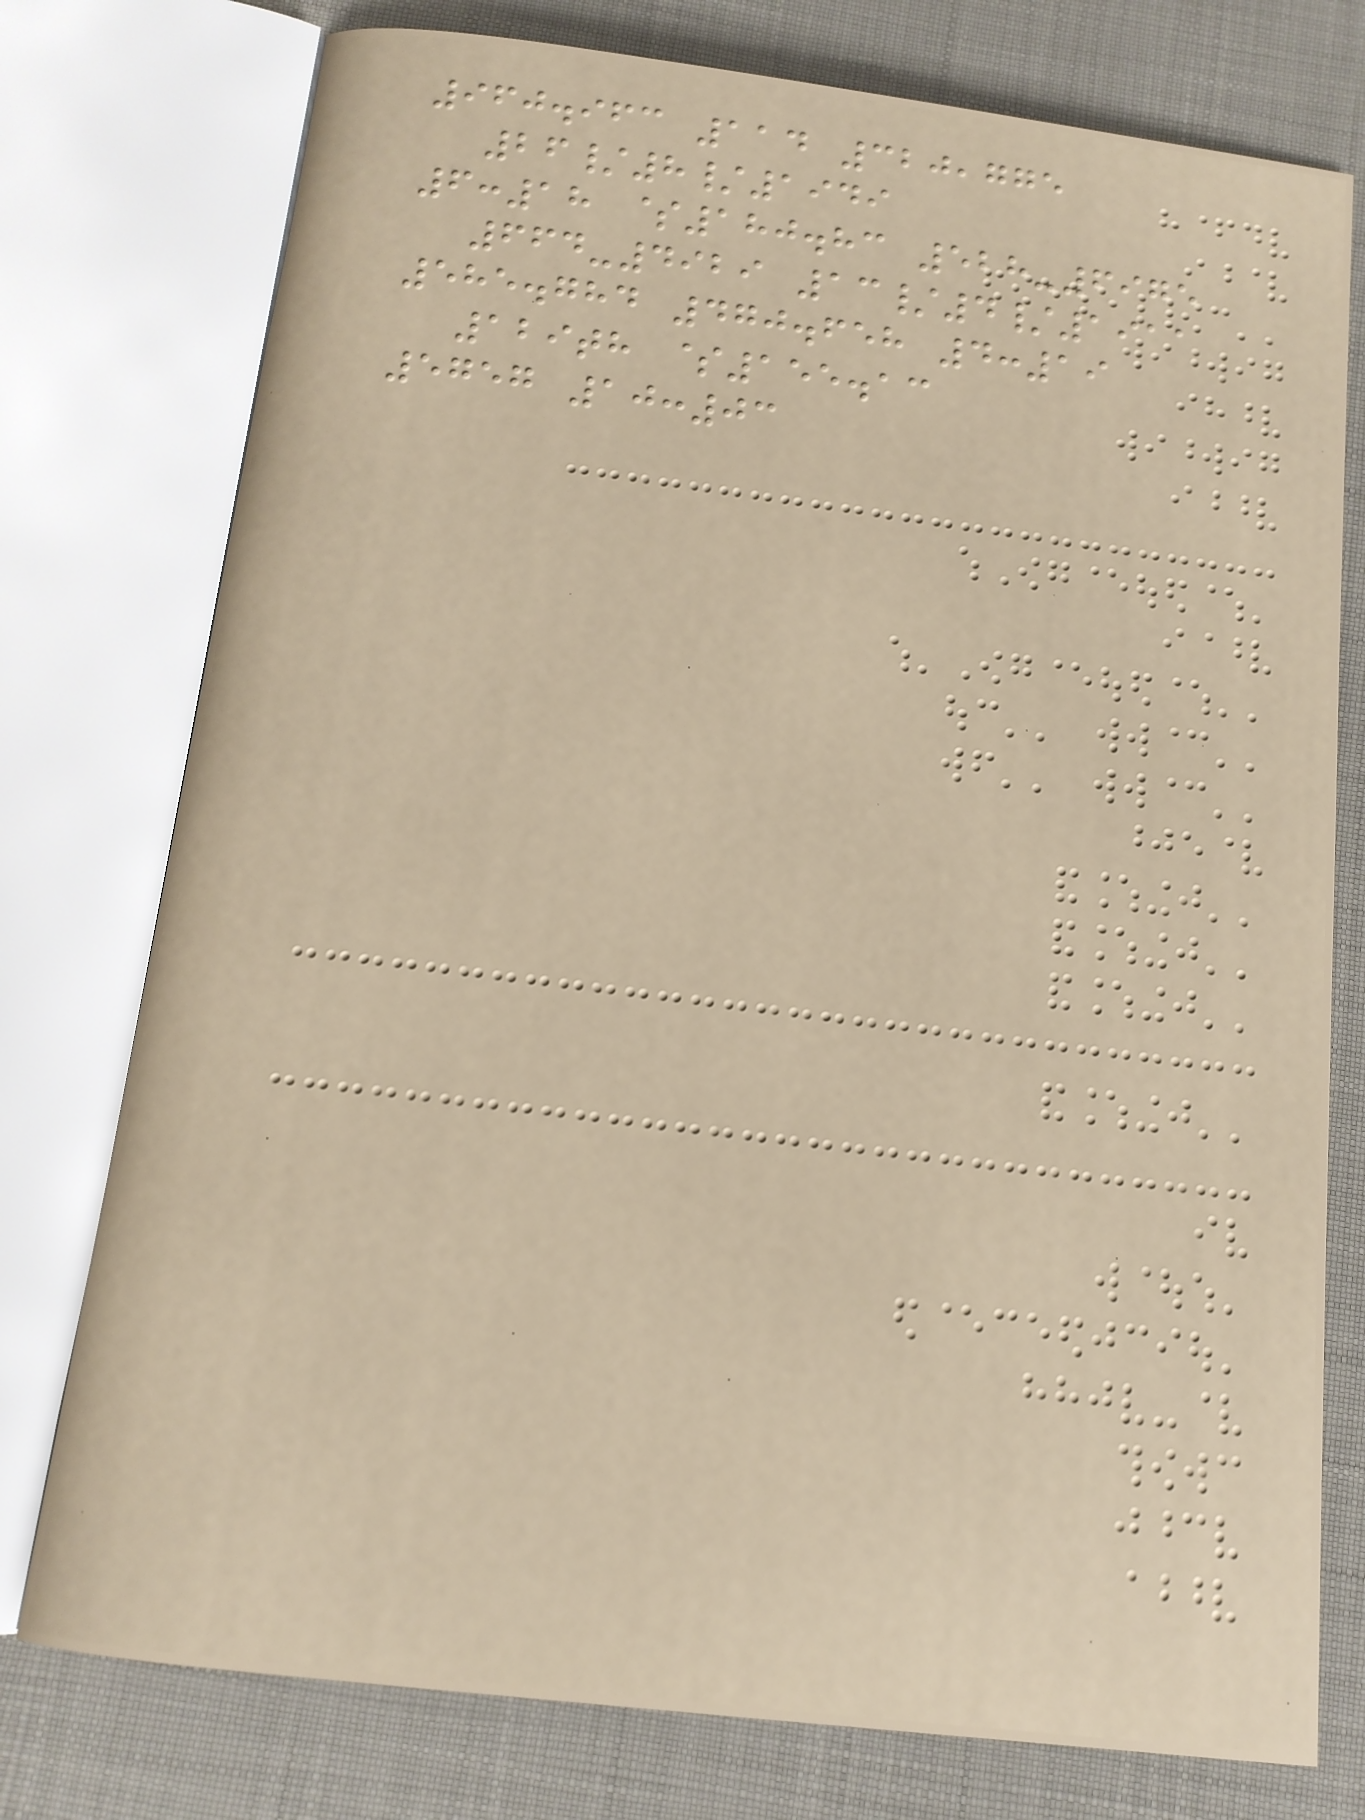960.963 114 320,775
26/8/1949
6:18 $180.83 528-6975
664-4929 13/4/1911
585.784 470.658 4:19
129th $155.13
5757 10:03
